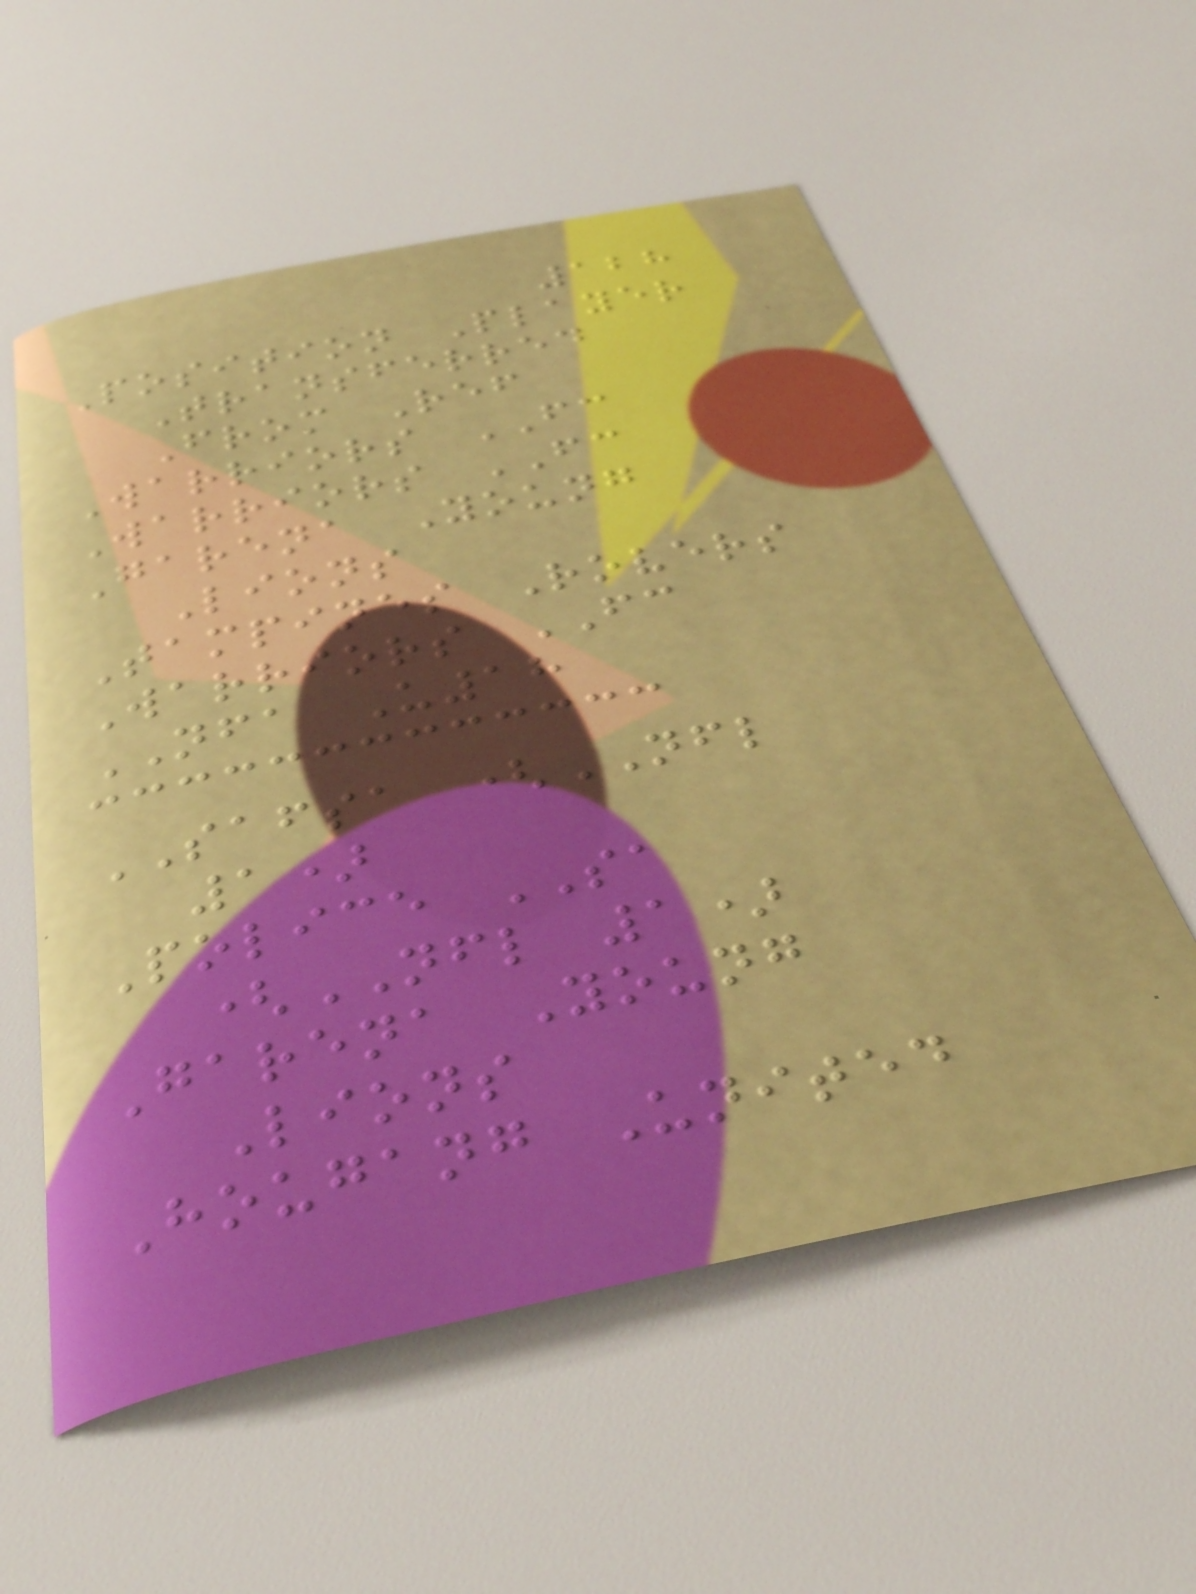128
Position Player
Transferred
From Ref
Warriors FC
Warriors FC
Garena Young
Lions
Tampines Rovers
Warriors FC
NFA U18
SAFSA (NFL
1)
Police SA
(NFL 1)
Garena Young
Lions
Hougang United
